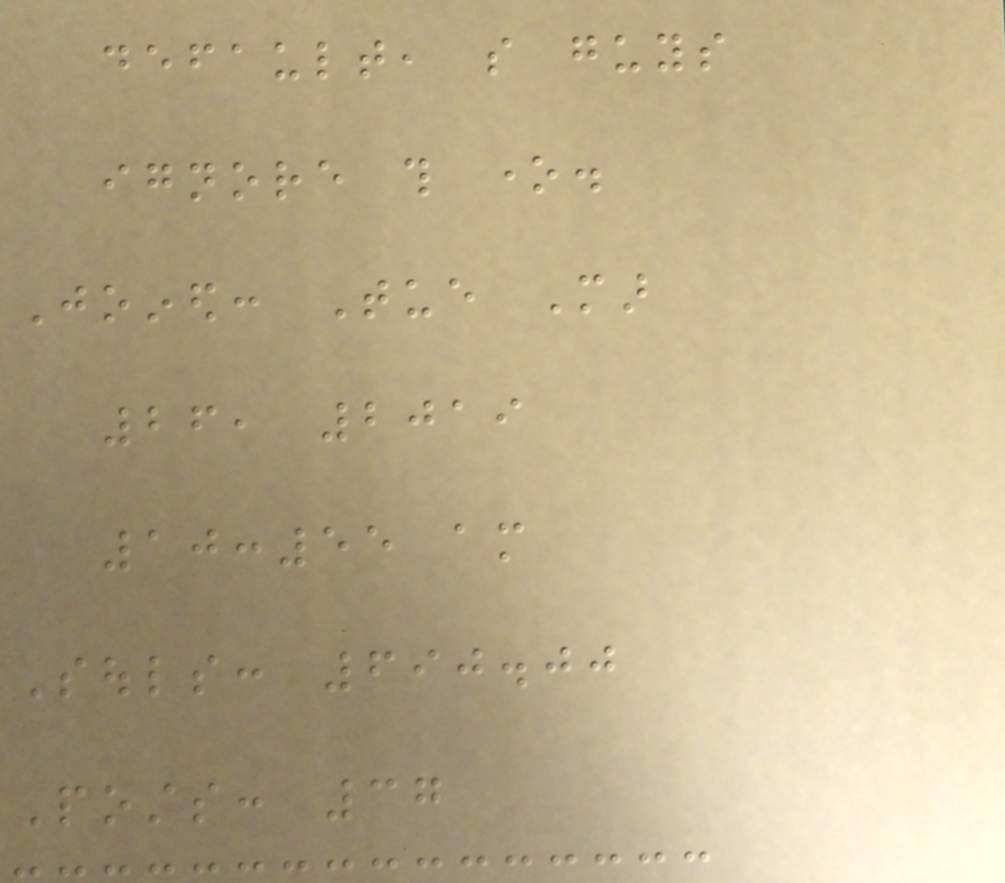default, so guys
ignore this one.
Joined: Tue Mar
26, 2019
10:55 am
Souls: 690.00
Posts: 37
